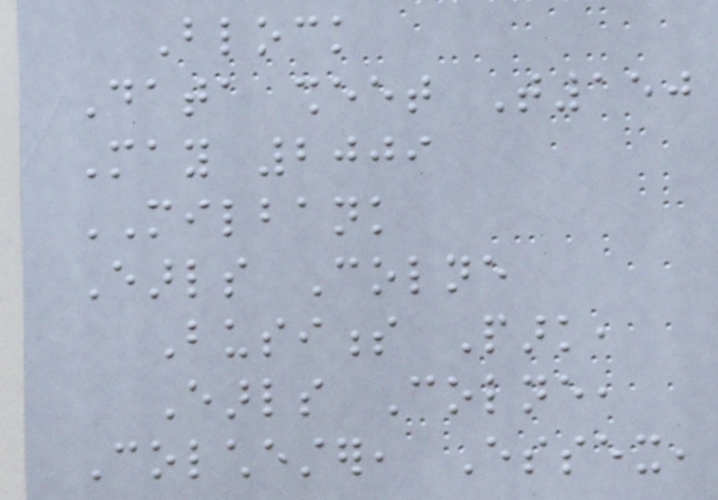Block
Data sheet T150
May 2009
MILBANK
Earls Colne
Business Park,
Earls Colne,
Colchester, Essex,
